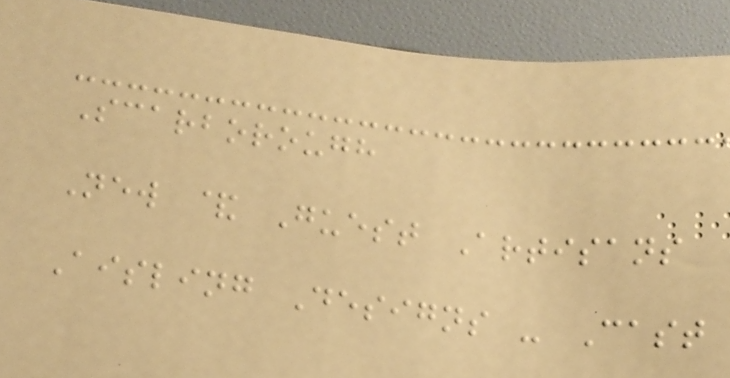Scarborough
New & Guest Artisans
Aisling Designs - Cast
